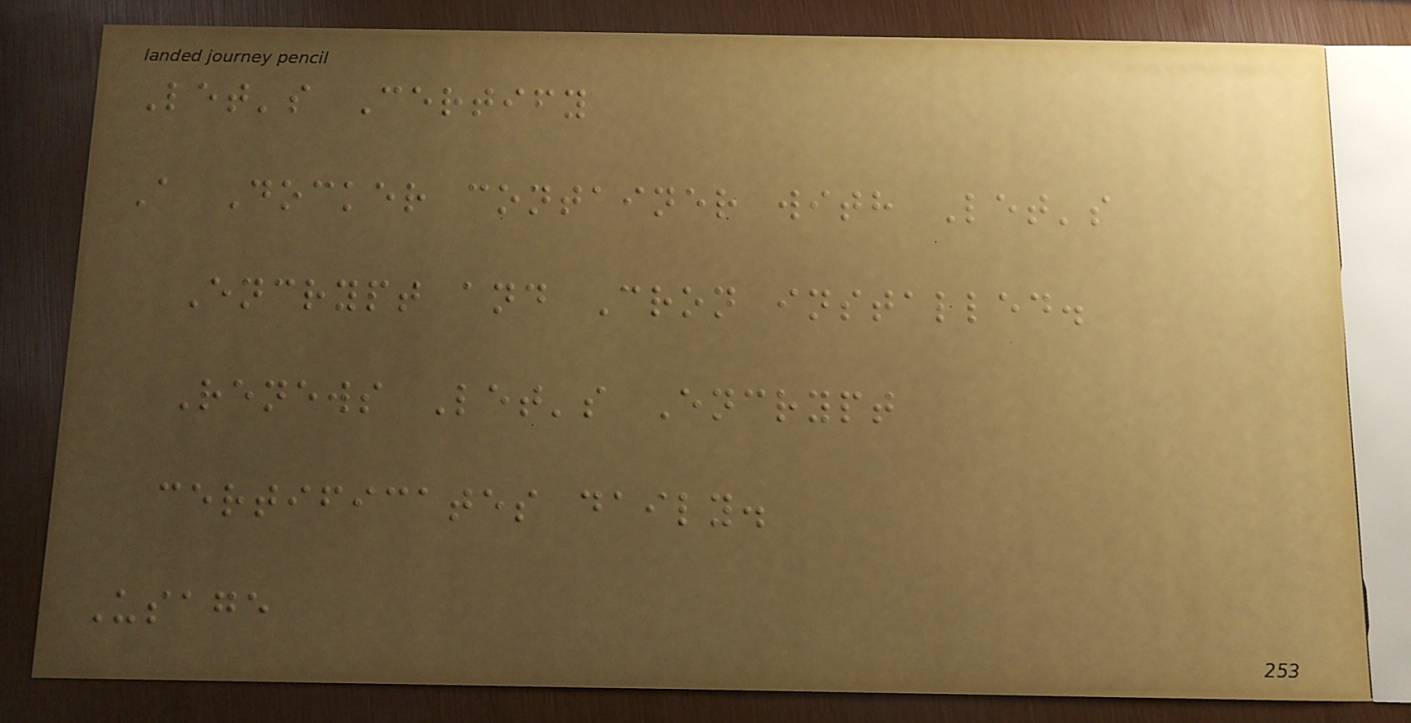Let's Certify
A Docker container with Let's
Encrypt and Cron installed.
Renews Let's Encrypt
certificates daily.
Usage
